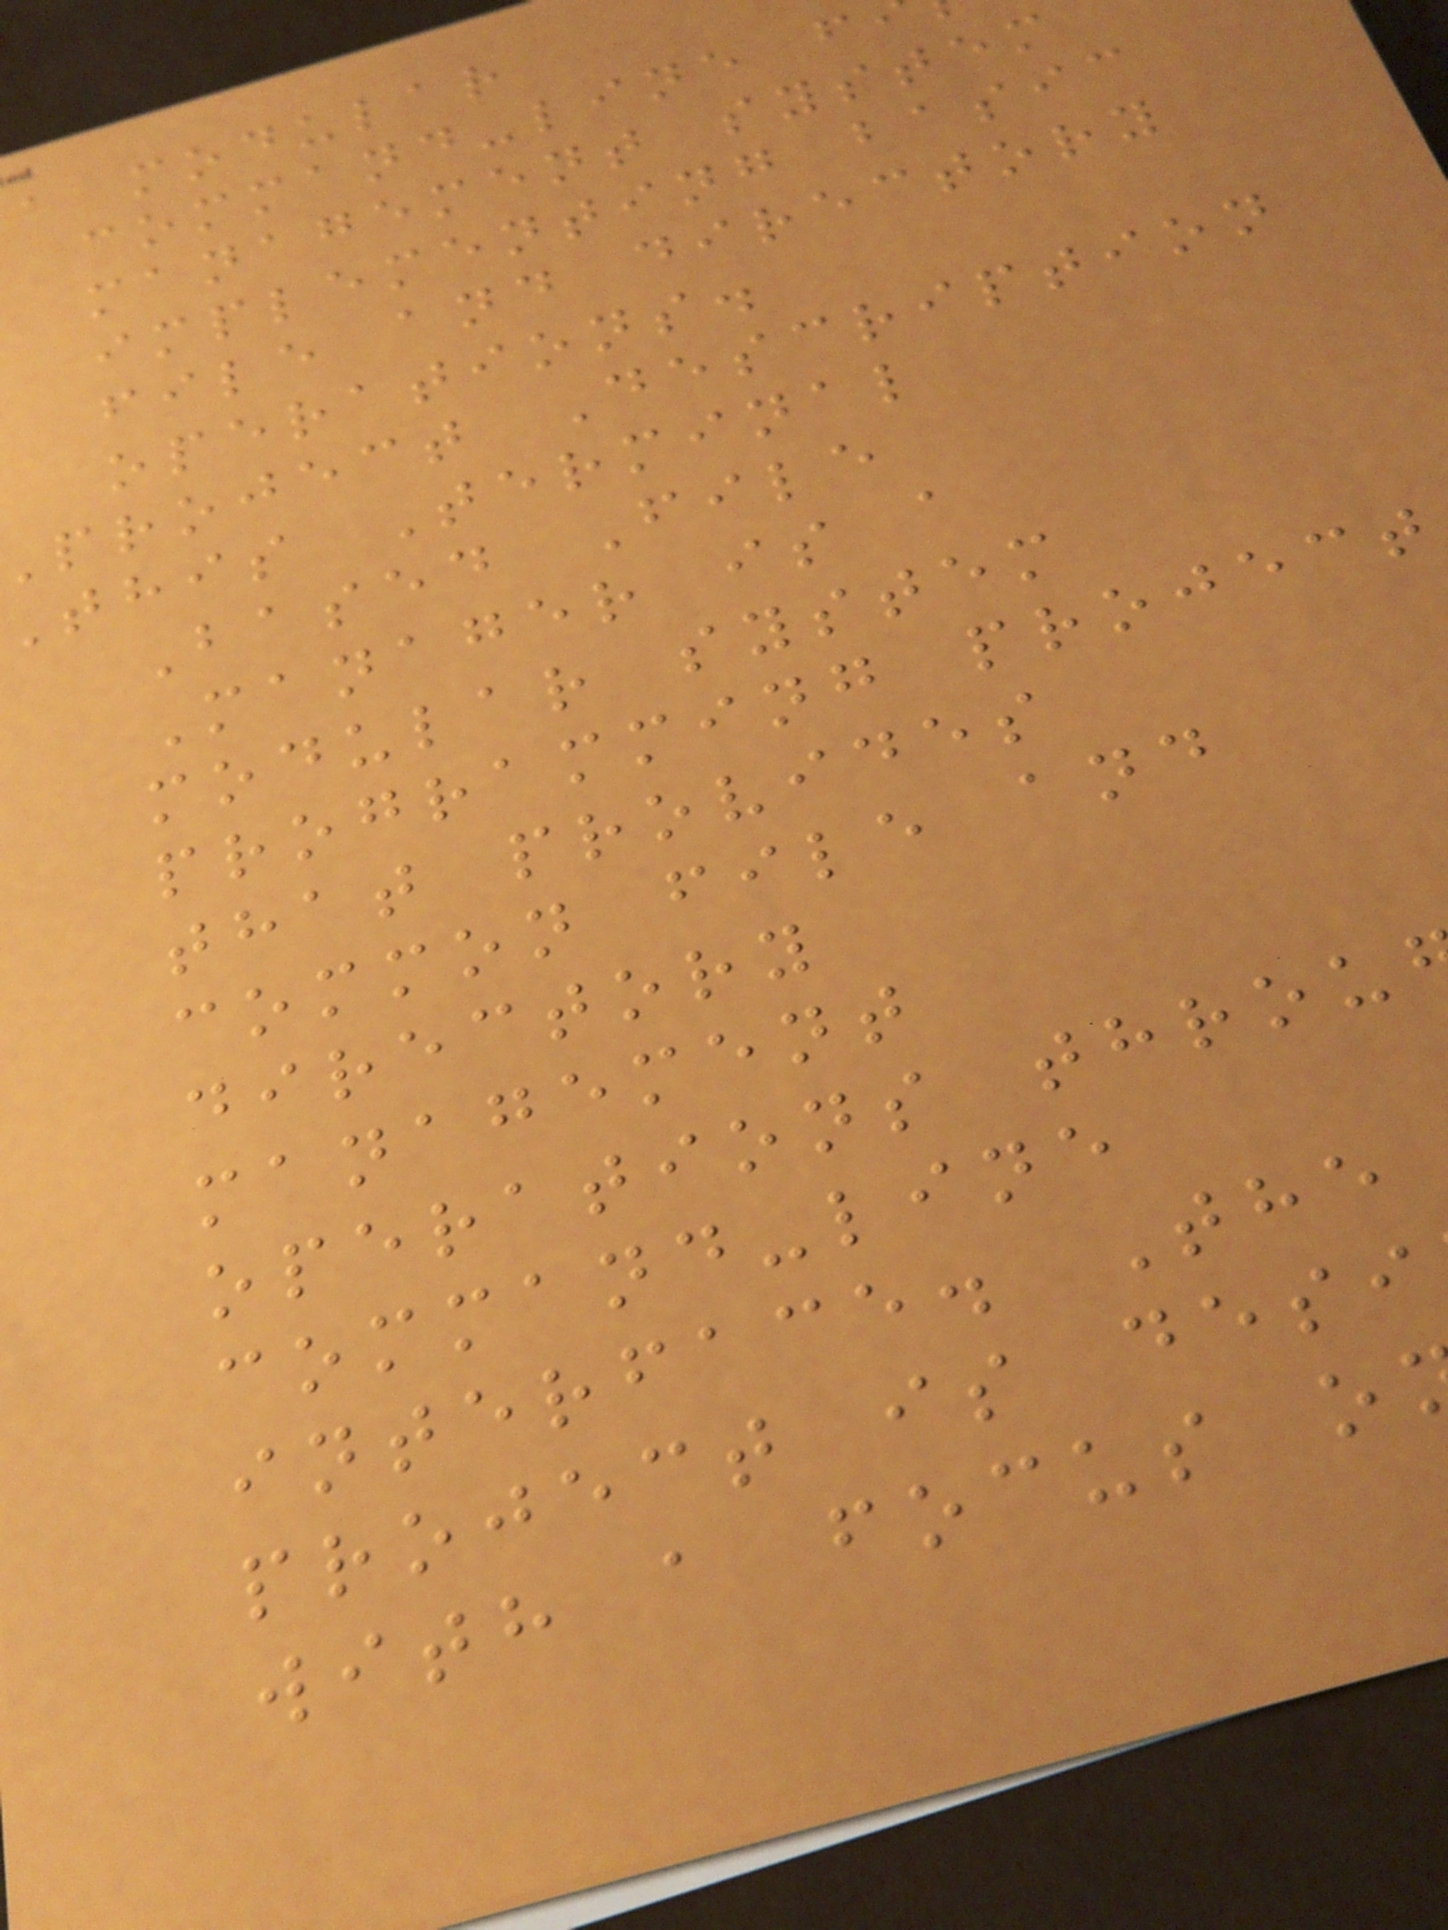a modular
command-line f
management system
implementing basic
file and directory
operations.
project Description
this Terminal
Based File
Manager is a
modular system
programming project
that provides
common file and
directory
management
operations throu
command-line
interface. The
project is desi
with a focus o
